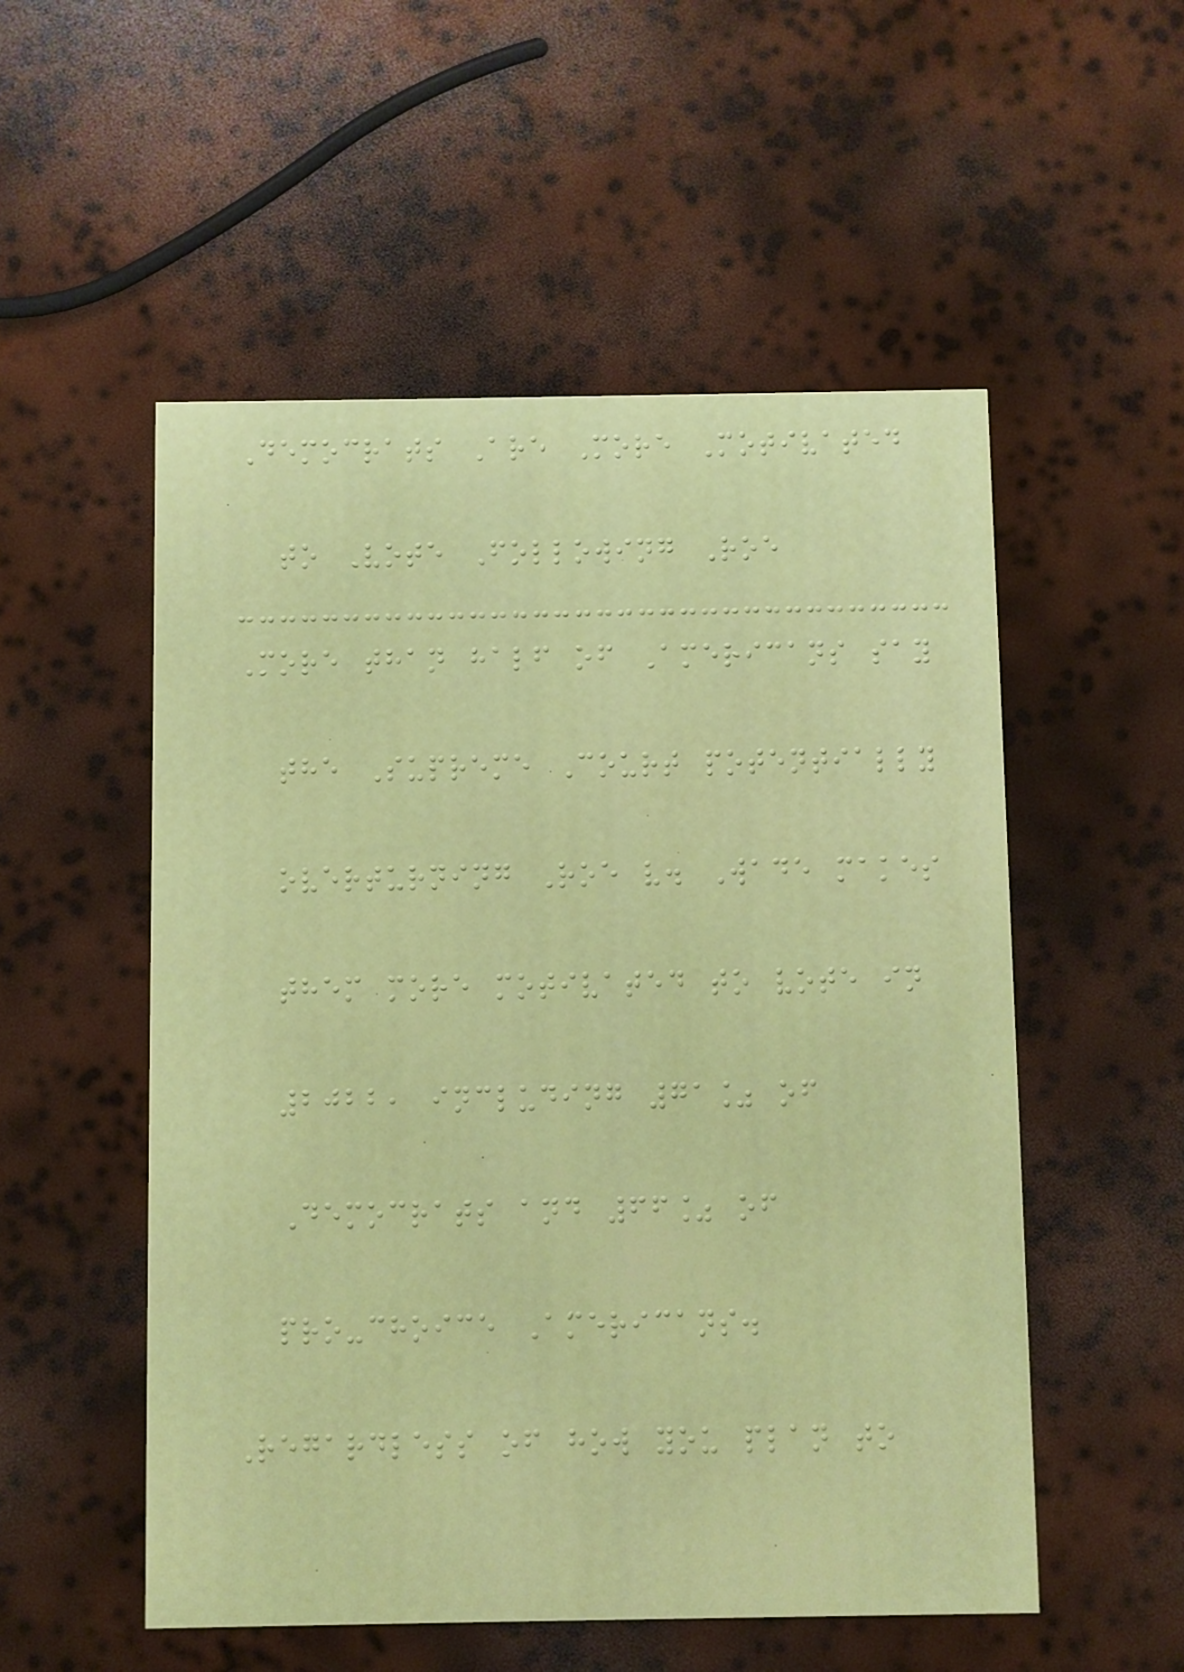Democrats Are More Motivated
to Vote Following Roe
More than half of Americans say
the Supreme Court potentially
overturning Roe v. Wade makes
them more motivated to vote in
2022, including 71% of
Democrats and 66% of
pro-choice Americans.
Regardless of how you plan to
